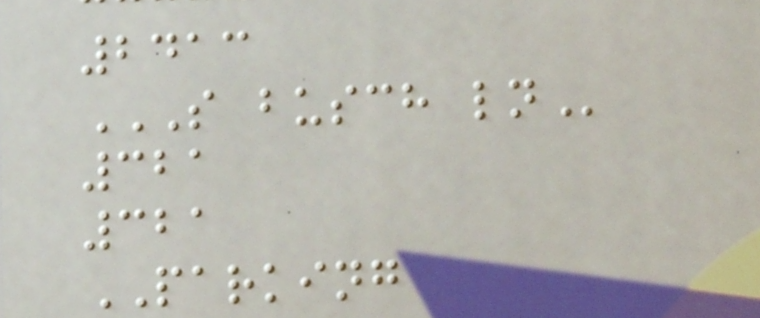2413
S BUSCH LN
321
321
PARKING
